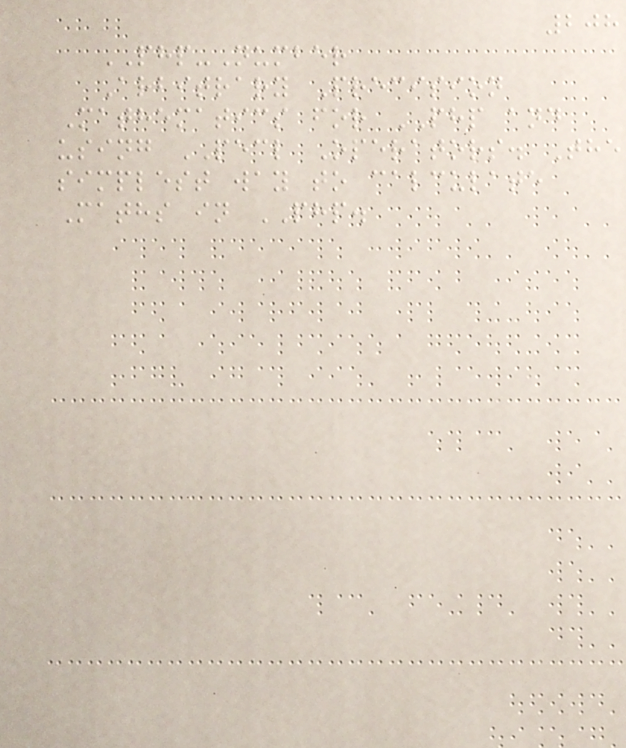208
PHP-Number
Arbitrary Precision
Mathematics for PHP and
using PECL Operators. The
simplest way to calculate
Maths in PHP.
